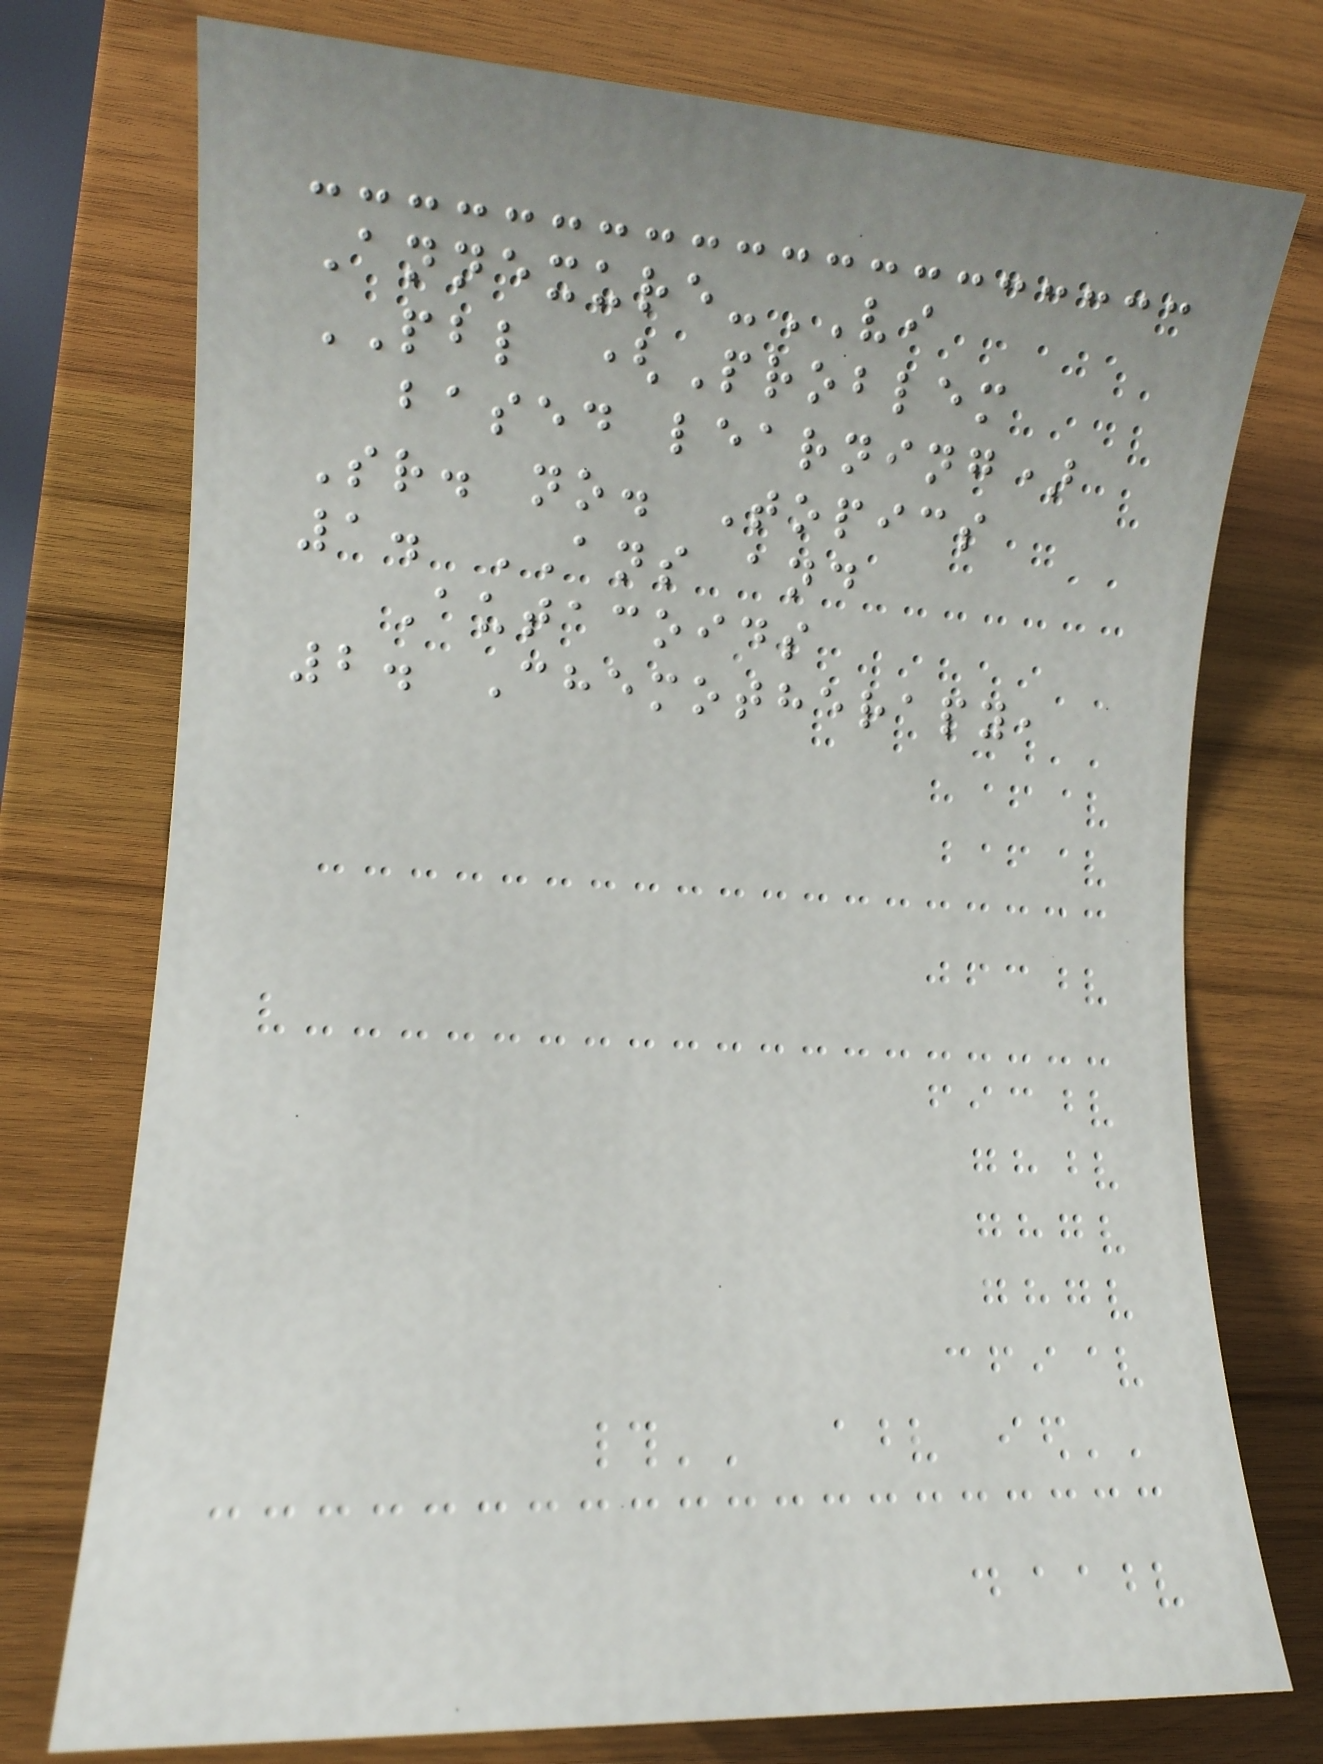Annexure-VI
PBL (Problem
based learning)
Sr. no. Topics
1. ANS and
Autacoids
2. Chemotherapy,
